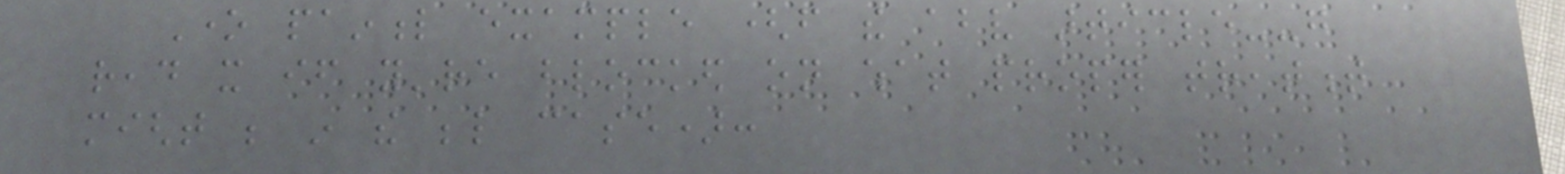One painful example (from the above article--go
read it if you're blocked on what proper treatment
might be in the below case):
